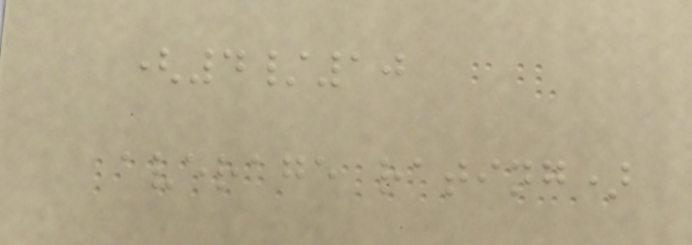(4/10
average rating)
